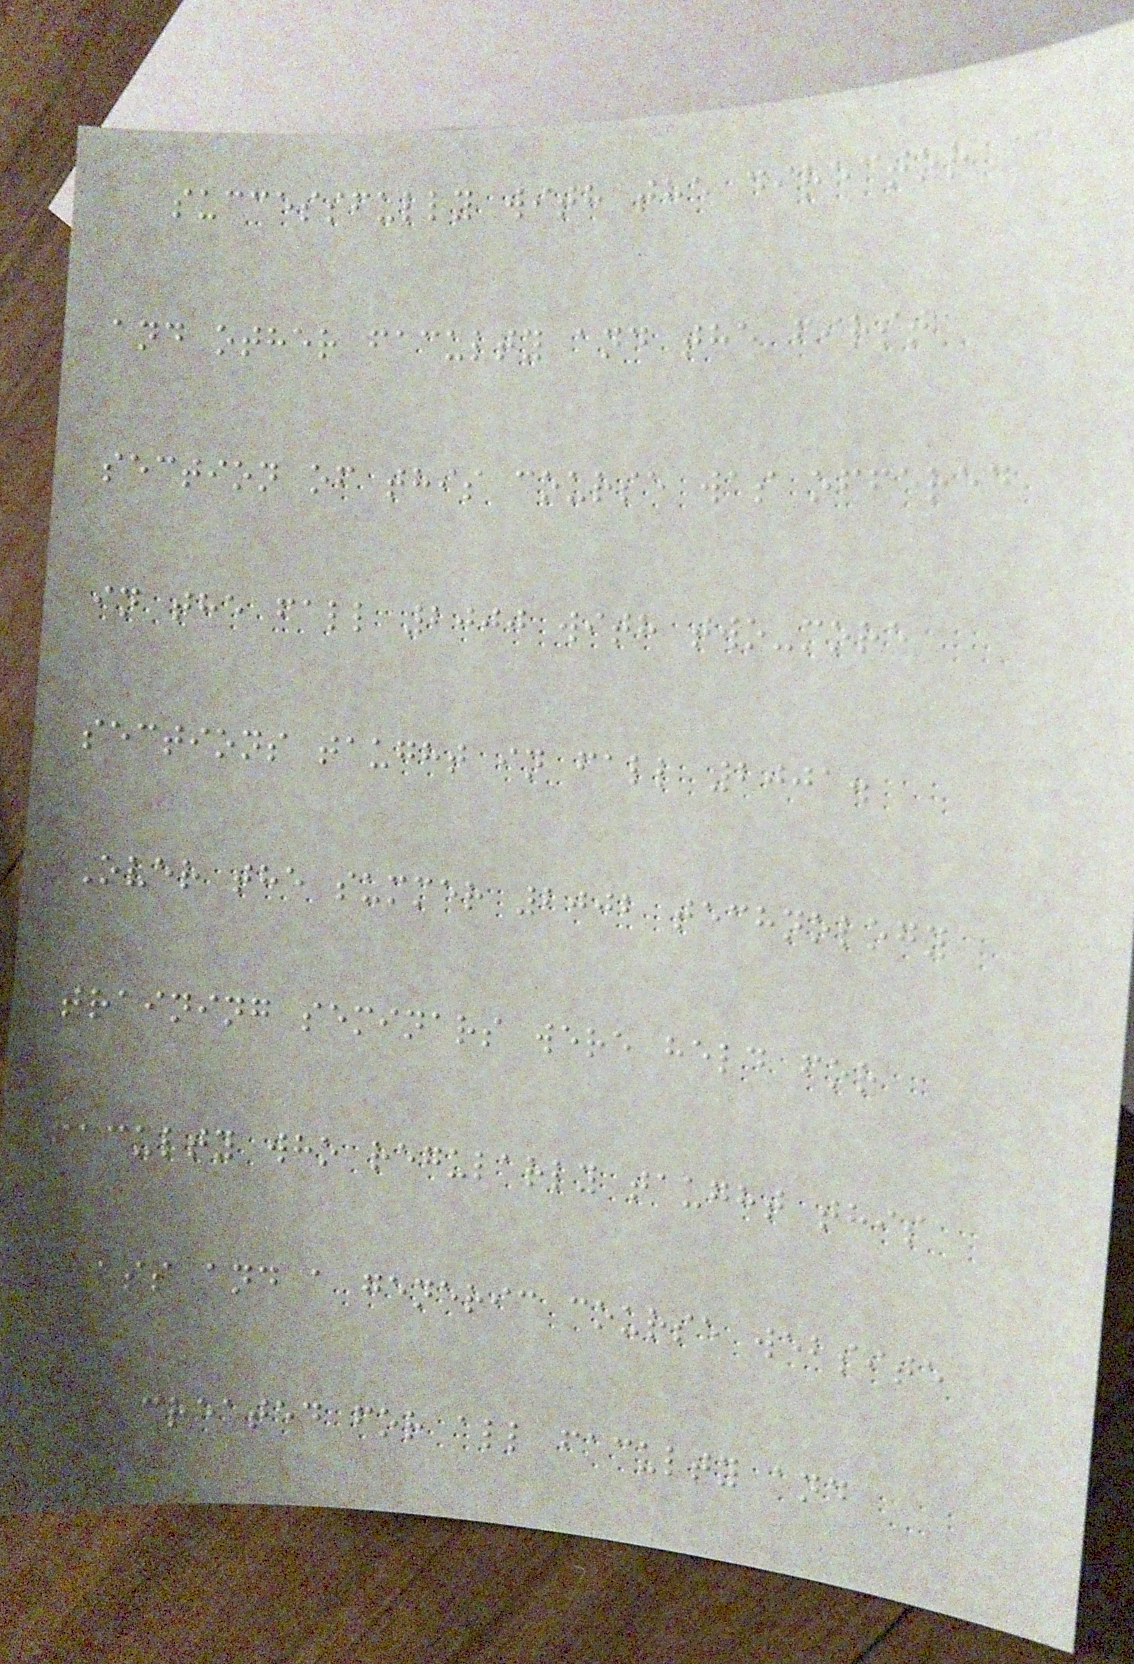successfully with the director
and other faculty and the first
section of this course was offered
in the fall 2000 with two-more
sections taught in fall 2001.
Over the summer 2002 technology
training seminars were held for
faculty who regularly taught this
class and a generic course website
was created for all faculty and
